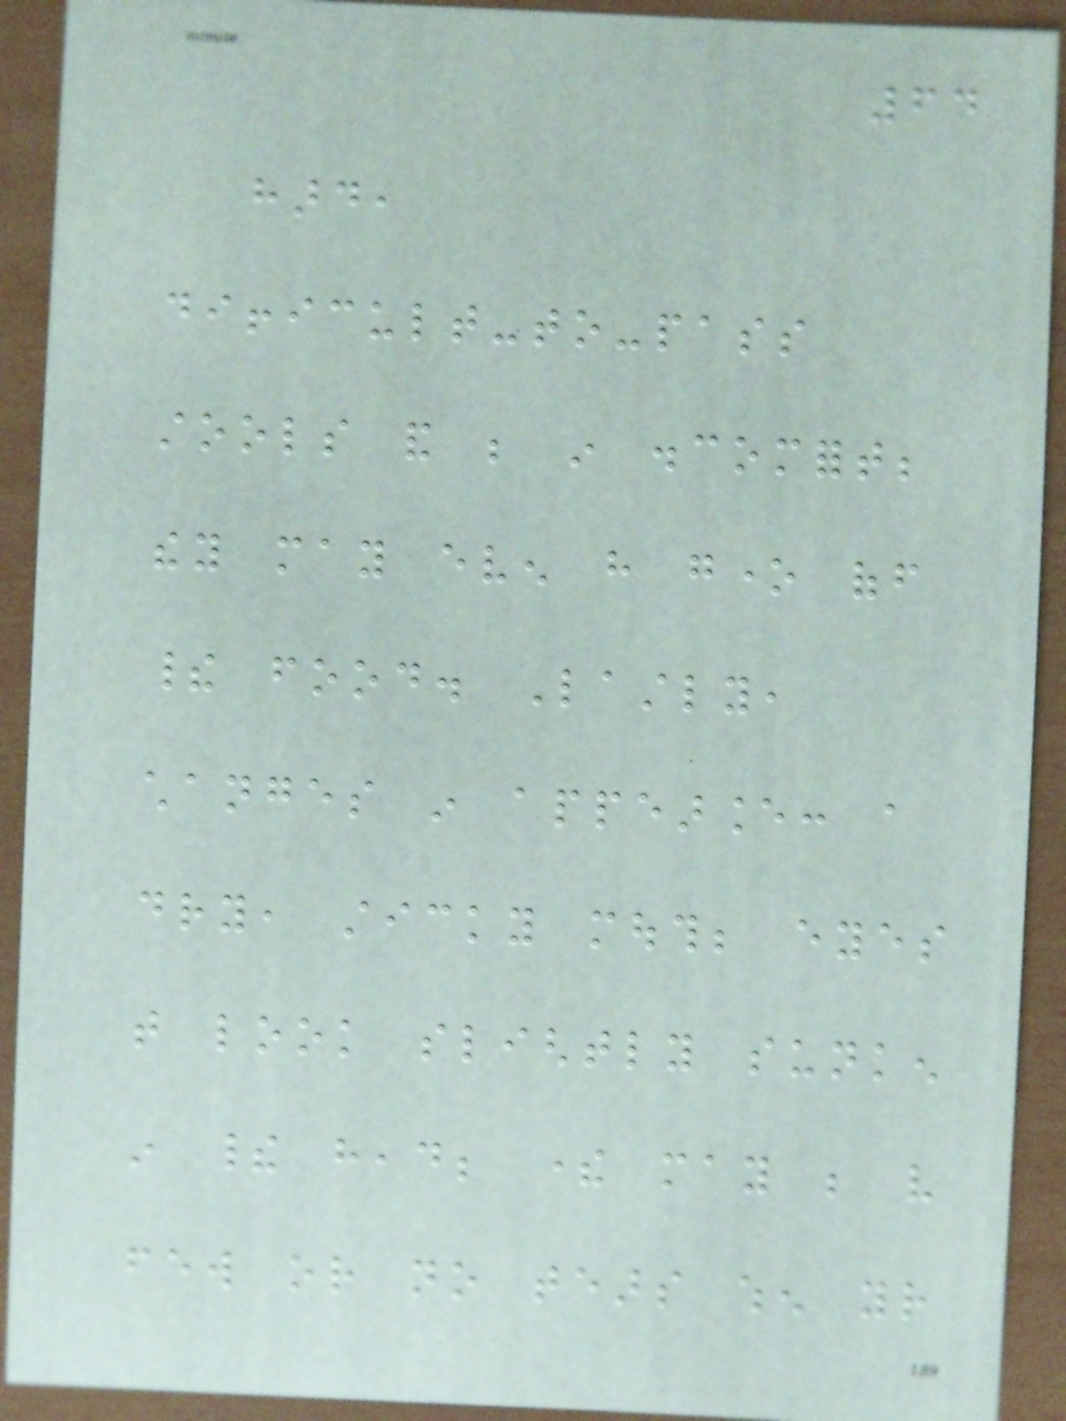64
hard,
difficult-to-pass
stools and be in discomfort;
they may even have gone off
their food. Lastly,
changes in appearance: a
dry, sticky mouth; eyes
that look slightly sunken
in their head; there may be very
few or no tears when your
